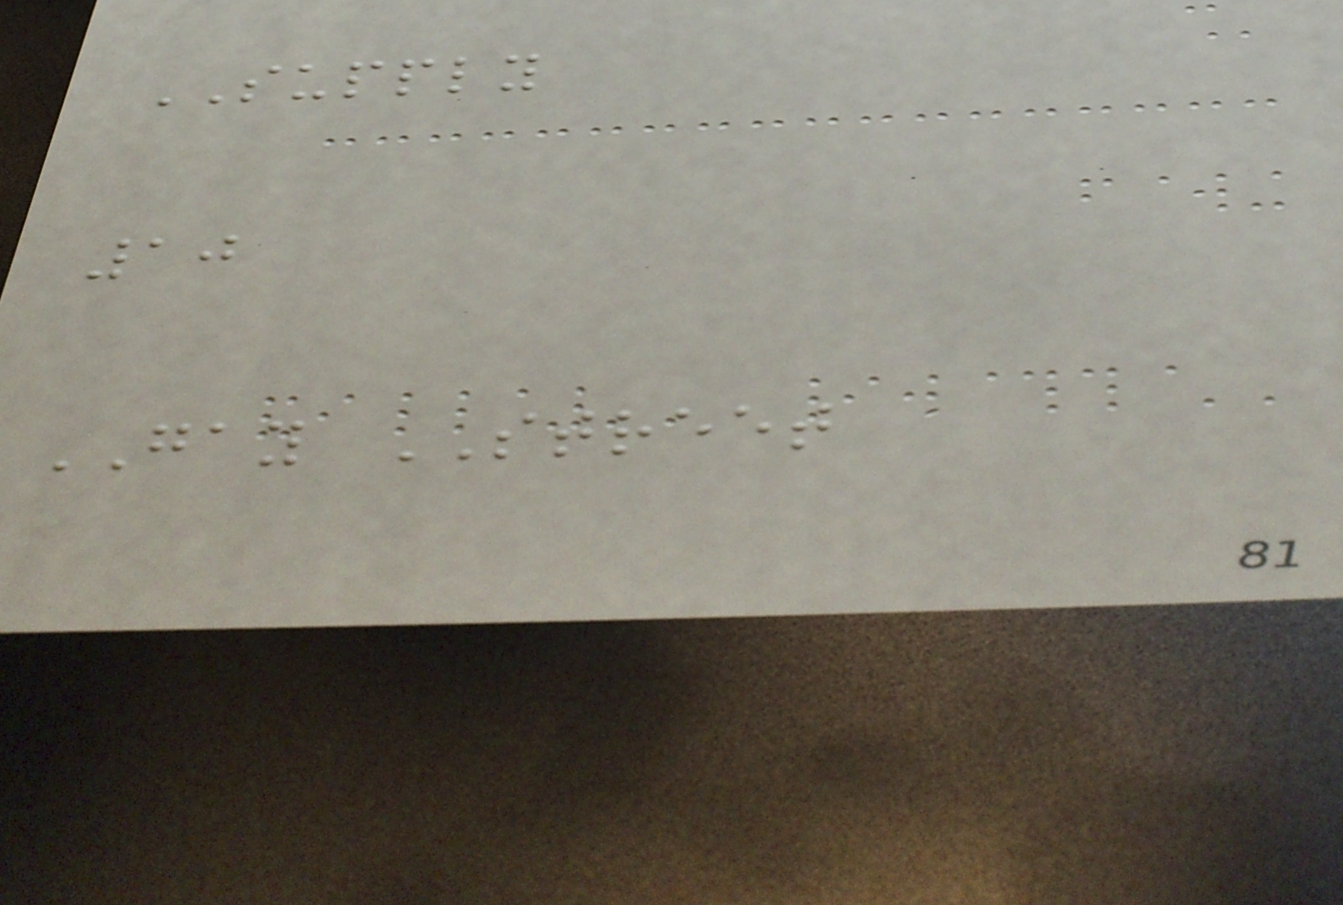SUPPLY
10
GAY STREET
